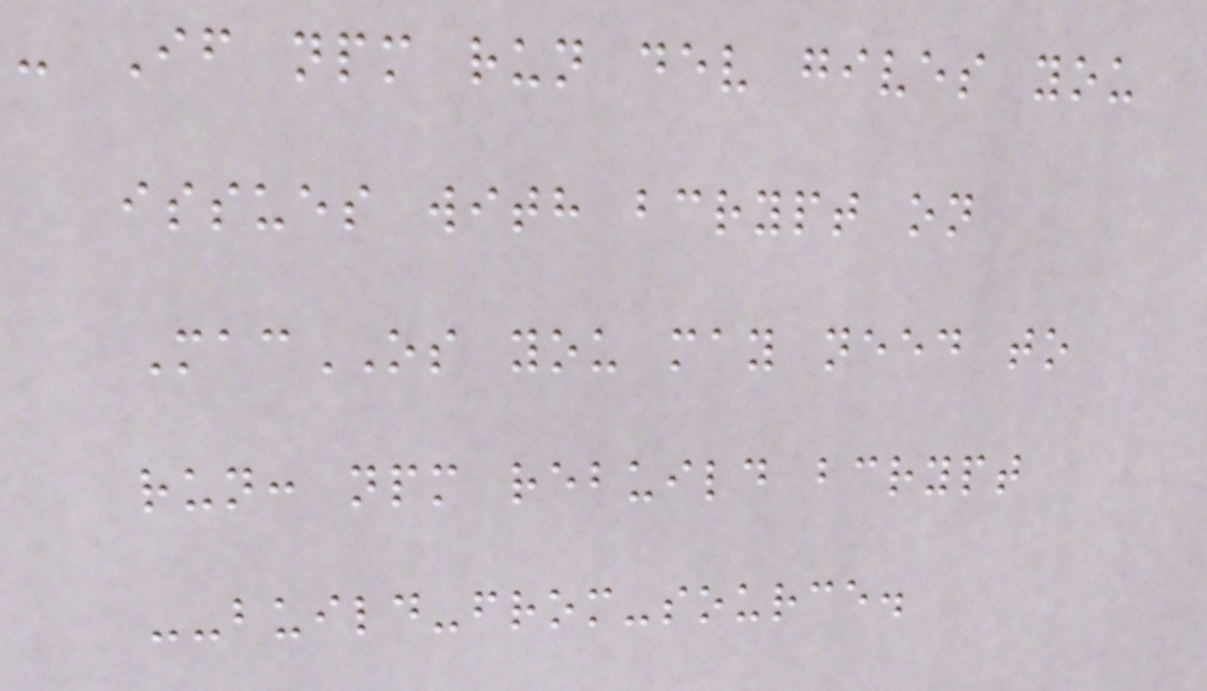- If npm run dev gives you
issues with bcrypt on
MacOS you may need to
run: npm rebuild bcrypt
--build-from-source.
